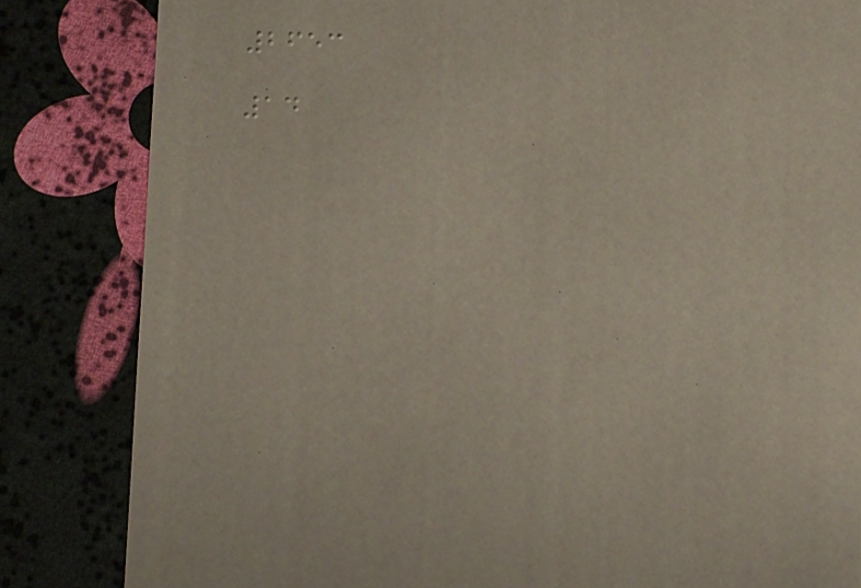2653
14
